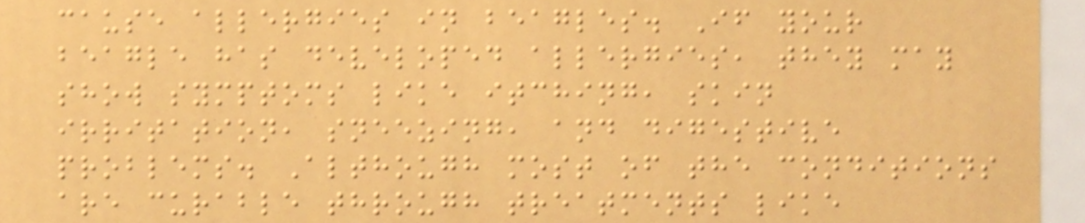cause allergies in beagles. If your
beagle has developed allergies, they may
show symptoms like itching, skin
irritation, sneezing, and digestive
problems. Although most of the conditions
are curable through treatments like
